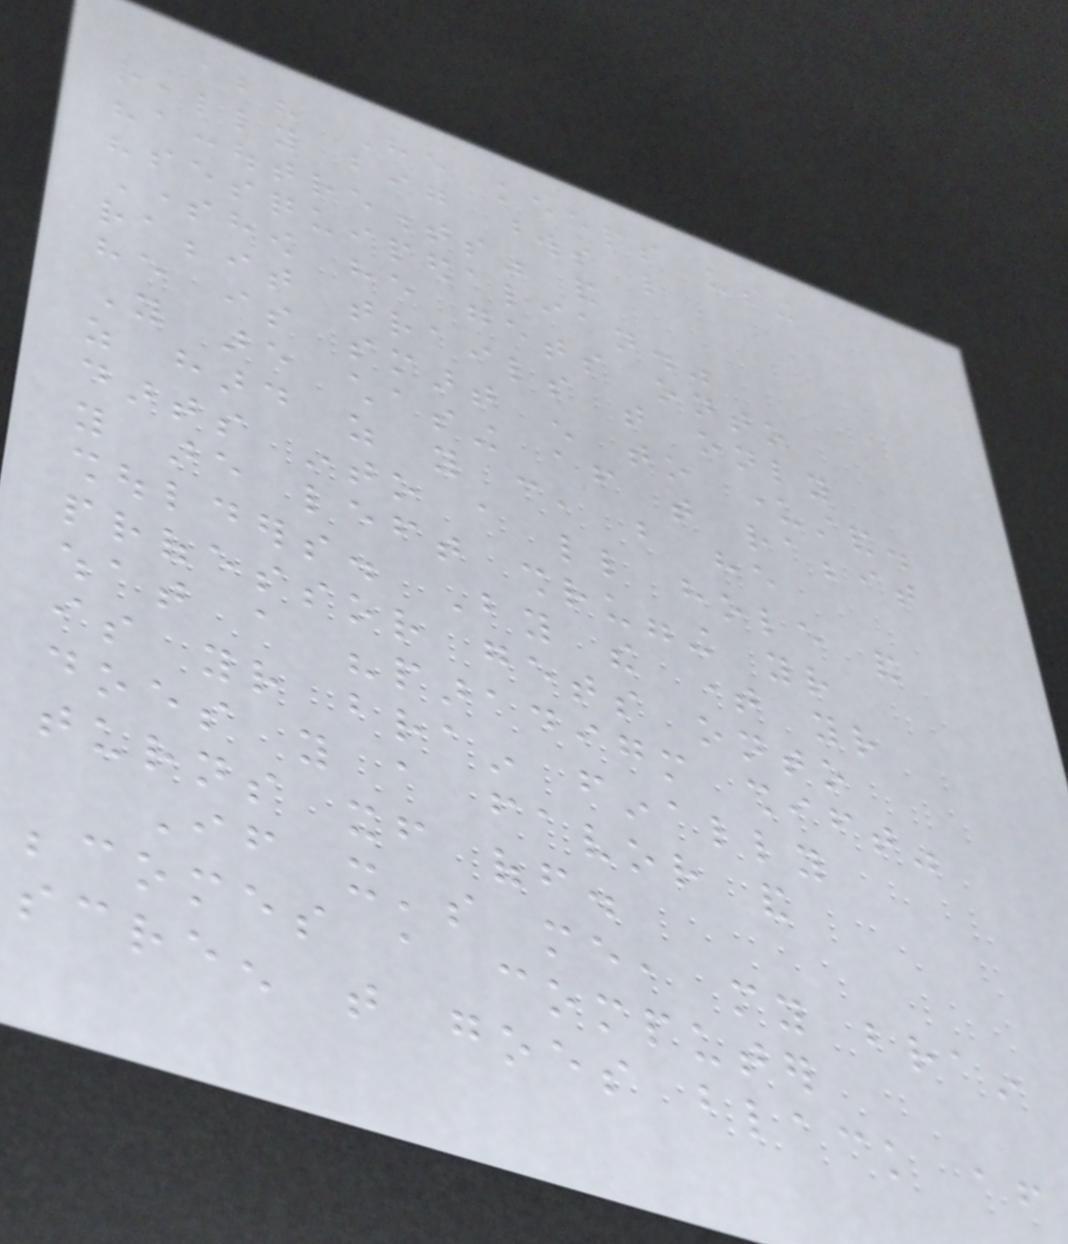about? He keeps using
really big words like
"accoutrements" and
"sesquipedalian."
Somehow he gets onto
rabbit trails that only
he is smart enough to understand.
You are chasing after that rabbit
as hard as you can, but he
darts into a little hole and
you are left shrugging your
shoulders. By the time your
professor gets onto
what a "paradigm shift"
is your brain finally
does you a favor and
turns itself off.
If it's me, my brain
becomes a computer
screen that goes black after
